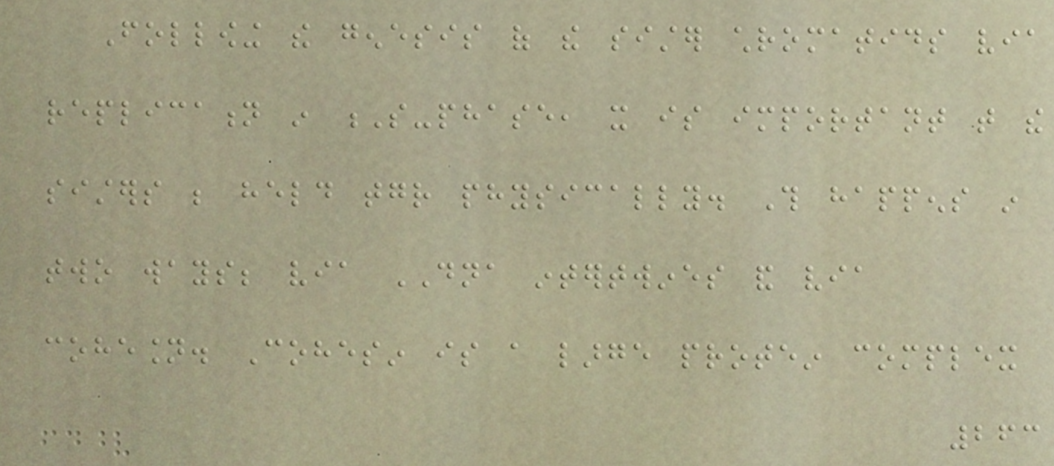Following the genesis of the sister chromatids via
replication in S-phase, it is important that the
sisters be held together physically. This happens in
two ways; via DNA intertwines and via
cohesion. Cohesin is a large protein complex
263
